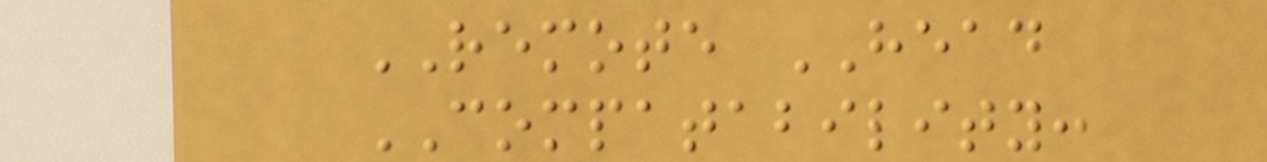REMOTE HEAD
COMPATABILITY:
